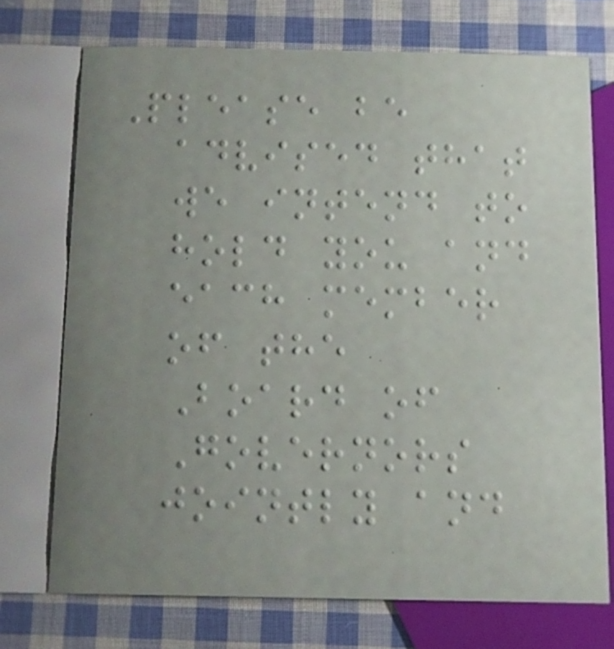Please be
advised that
we intend to
hold you and
each member
of the
Board of
Governors
jointly and
